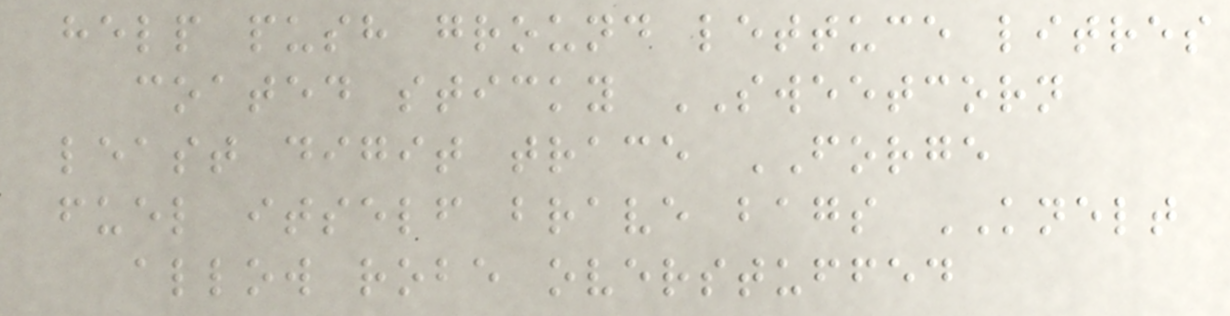help push ground lettuce litres
coated sticky SWEETCORN
least digit trace FORGE
fuel itself brave bags KNELT
allow robe overstuffed
